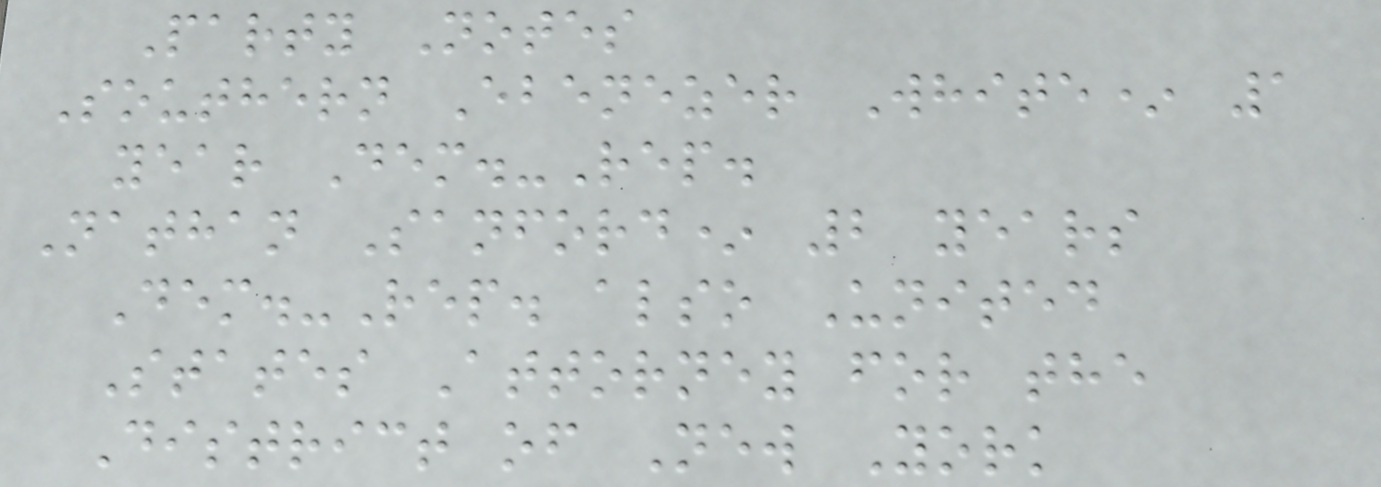Party Notes
Southern Ebenezer White* 1
year Dem.-Rep.
Nathan Sanford* 2 years
Dem.-Rep. also United
States Attorney for the
District of New York
